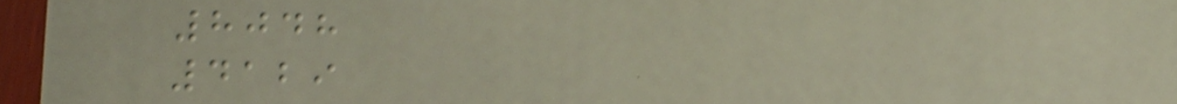8048
4129
